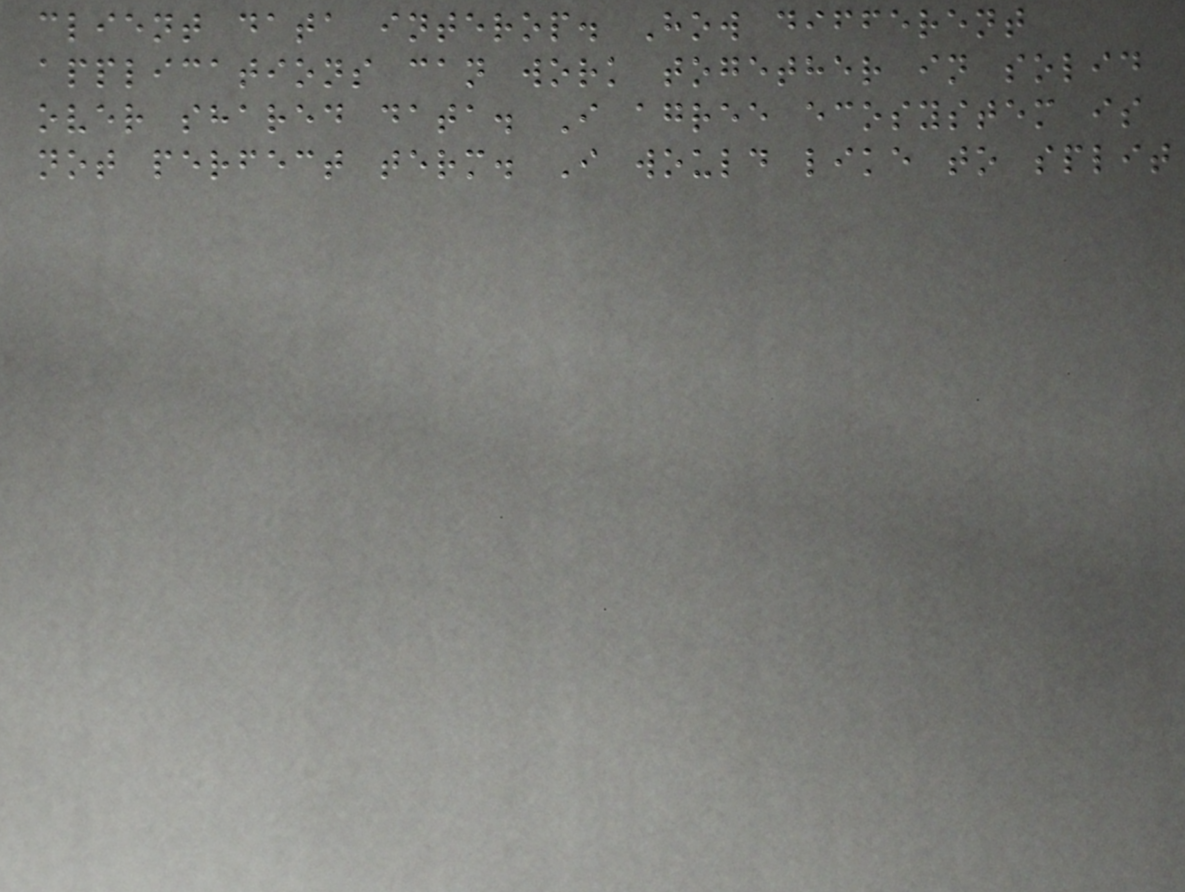client data interop. How different
applications can work together in solid
over shared data. I agree ecosystem is
not perfect term. I would like to split
